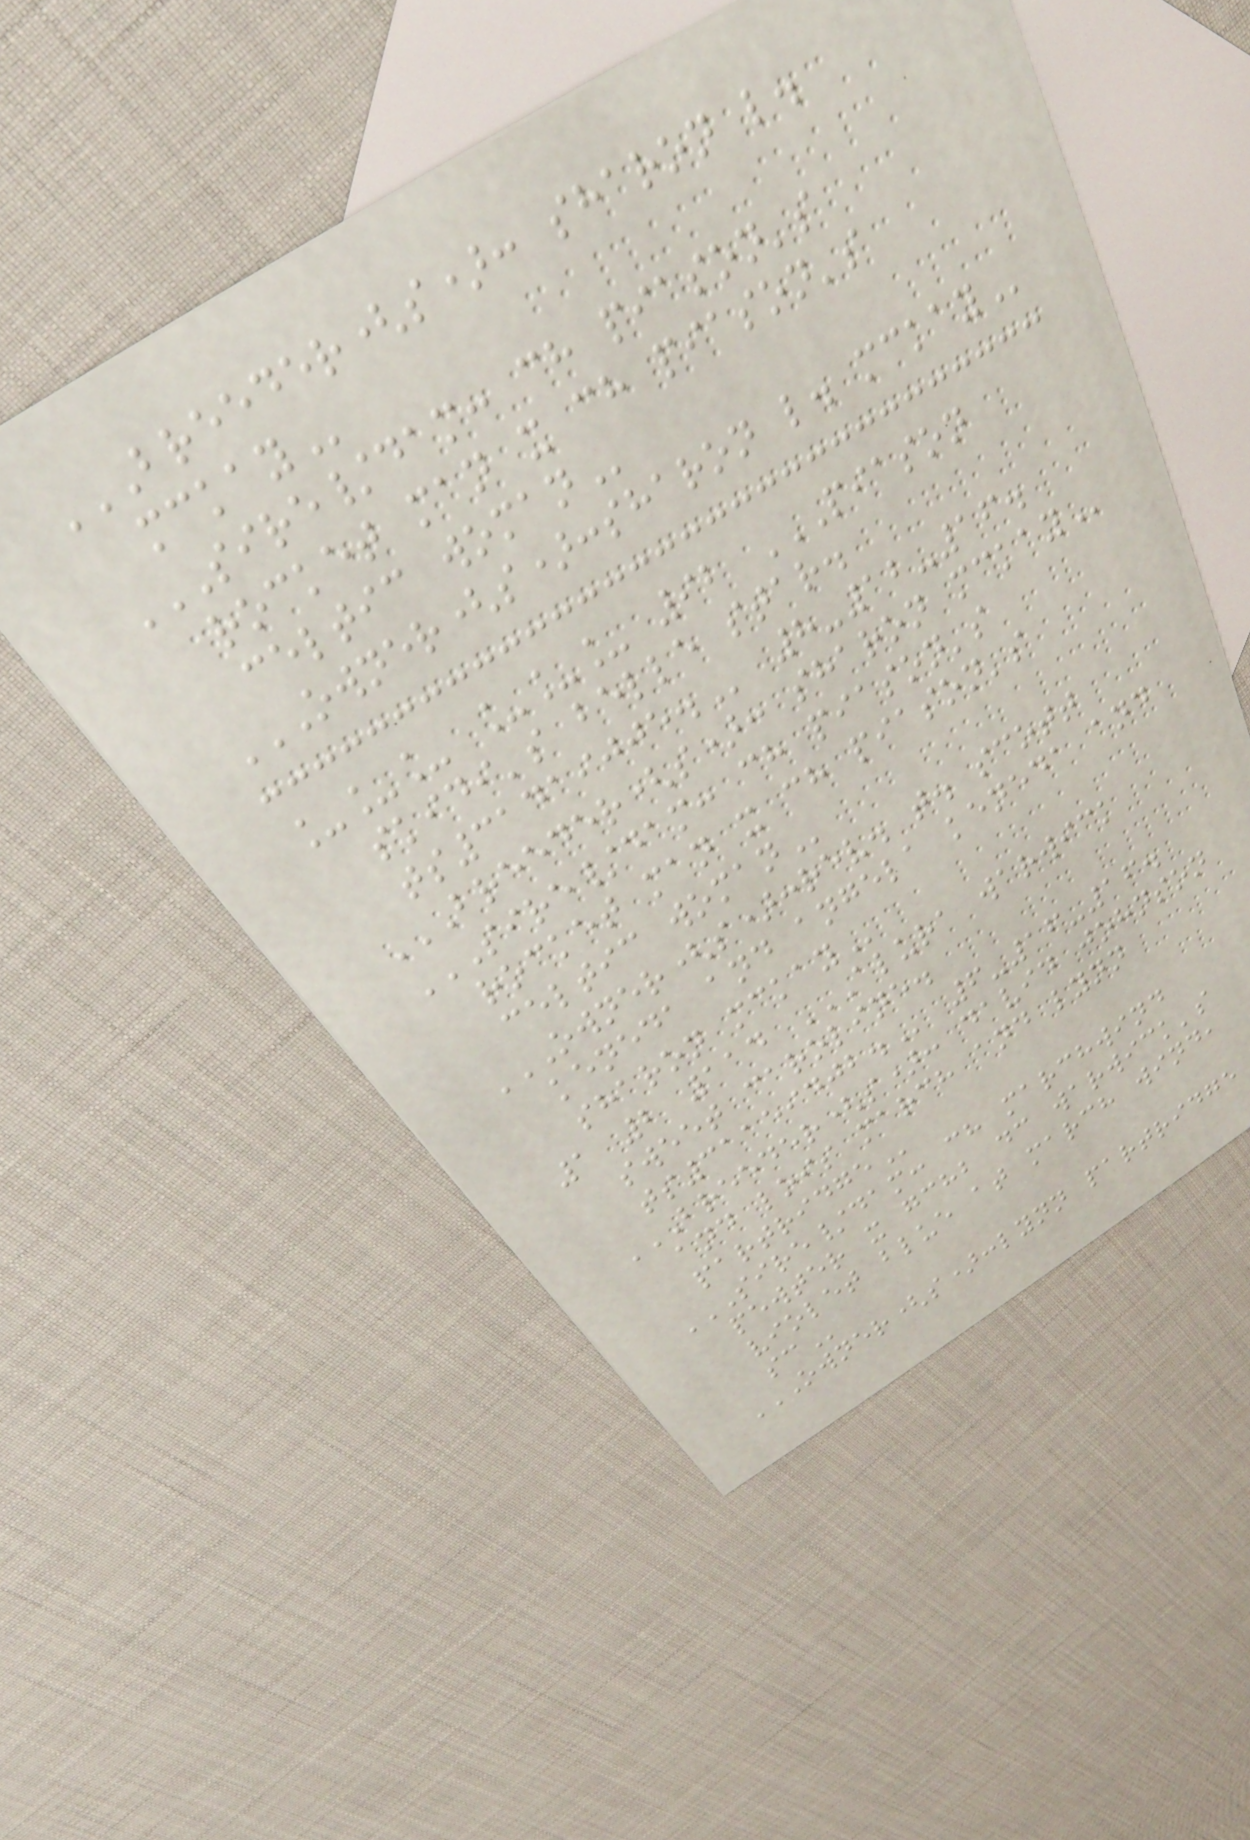BREEDER(S): SHARON L.
MCKAY
SIRE/DAM: CH PIASON'S
ROCKET MAN X CH PIASON'S
CELTIC WOMAN
OWNER(S):SHARON L. MCKAY
___ ___ 92 PIASON
SKIDI'S BELLE STAR.
TS31419005. 8-12-16.
BREEDER(S): SHARON MCKAY
SIRE/DAM: CH PIASON'S
ROCKET MAN X CH PIASON'S
CELTIC WOMAN
OWNER(S):REV. T. SCOTT
KENEDA AND ANGELA KENEDA AND
SHARON MCKAY
1 2 114 ALURA WARWICK
SWEET CAROLINE.
TS31159402. 6-16-16.
BREEDER(S): DAVID JOHNSON
AND LOIS MARCH AND LYNN
PARTRIDGE
SIRE/DAM: CH MARCHWIND
PEWTER X GCHB DC WARWICK'S
VIOLET BLUE AT MARCH WIND,
SC
OWNER(S):LYNN PARTRIDGE
